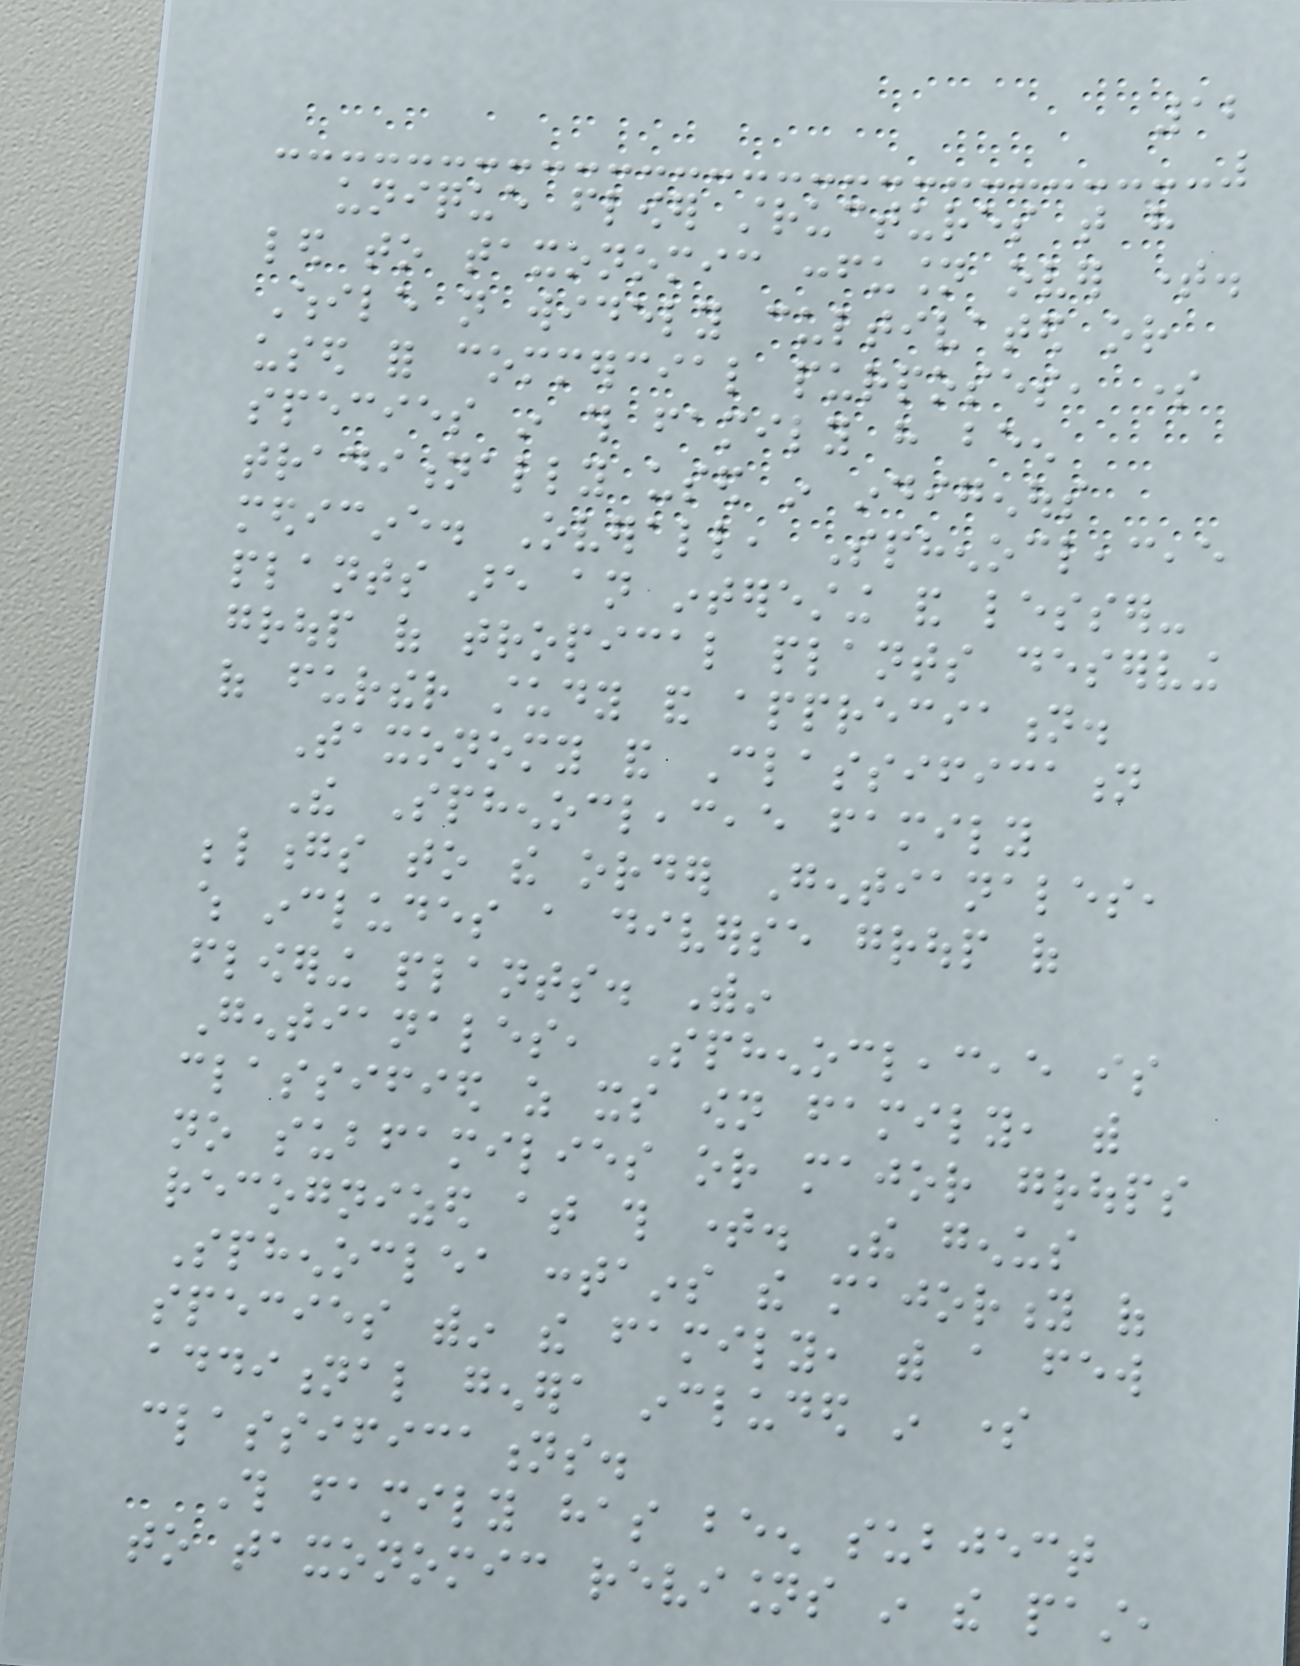12
unique flower structures that have
led to taxonomic confusion over time.
While not widely cultivated or
used for commercial purposes, some
species in this family have been
traditionally used in indigenous
medicine. Overall, Sphenocleaceae
plants are an interesting and lesser-
group of tropical plants deserving
of further study and appreciation.
Taxonomy and Classification
The Sphenocleaceae family
belongs to the order Gentianales,
which includes a diverse group of
flowering plants. Within
Gentianales, Sphenocleaceae is
classified as its own family, with
no subfamilies or major groups
recognized at this time. The genus
Sphenoclea contains the majority of
species within the family, with a few
additional genera included in some
classifications.
This family has been subject
to taxonomic revisions in the past,
